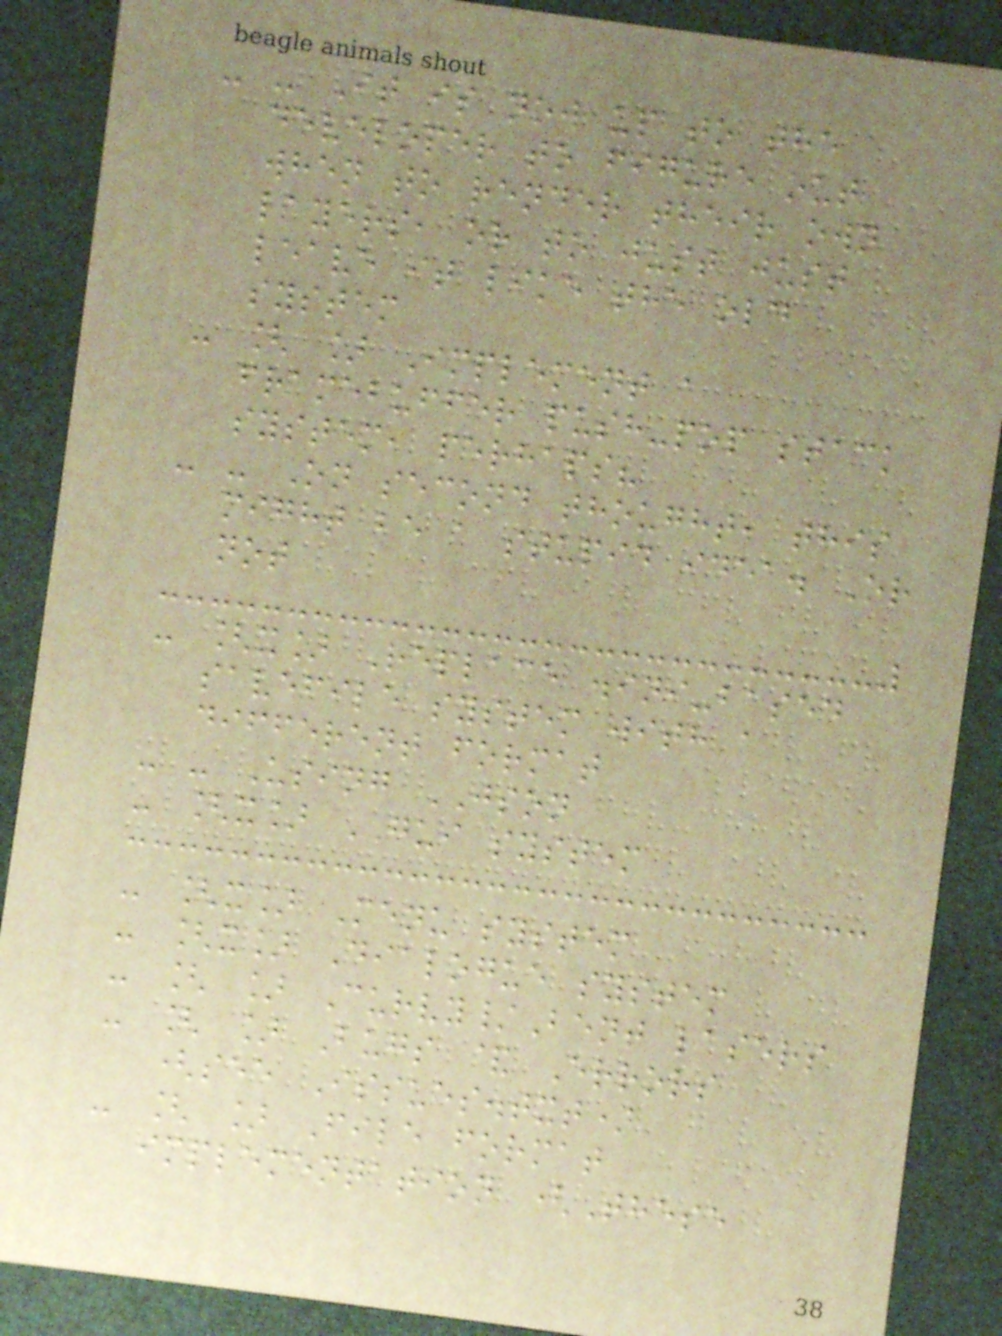- - It is now up to the
developer to figure out
when to render their own
layers, or to just just
leave it like the old
system
- [ ] Implement a
framebuffer push-pop stack
system, perhaps?
- - On second thought, this
might be a stupid idea. Or
not
- [x] Replace .ini-based
savefile system with a
different format
- - Using JSON
- [x] GUI system
- [x] Menu system
- [x] Dialogue system
- [ ] Curvy/Bent lasers
- [ ] Bugs & Errors
(see Issues.txt)
- [ ] File format
implementation (These
